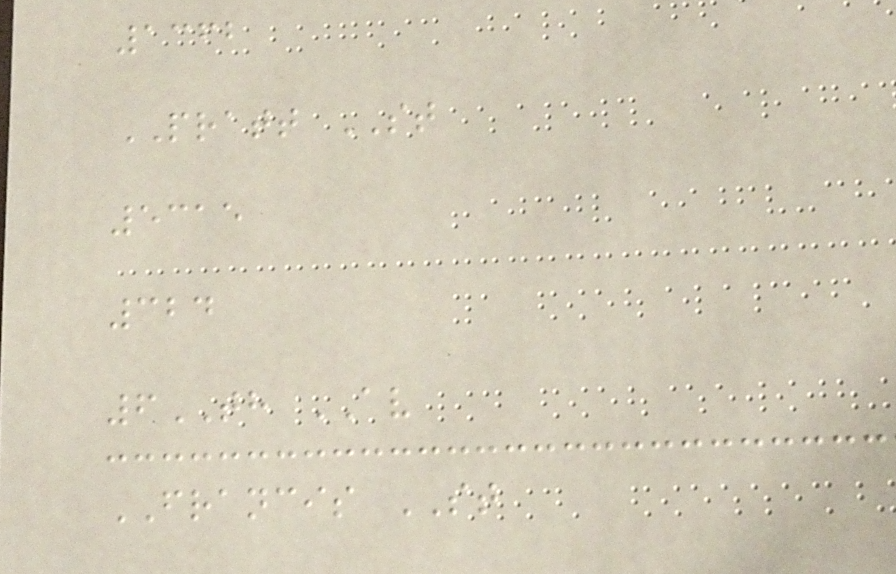1362
PRATT ST
5315
324
6TH AV
FRANCIS ST
